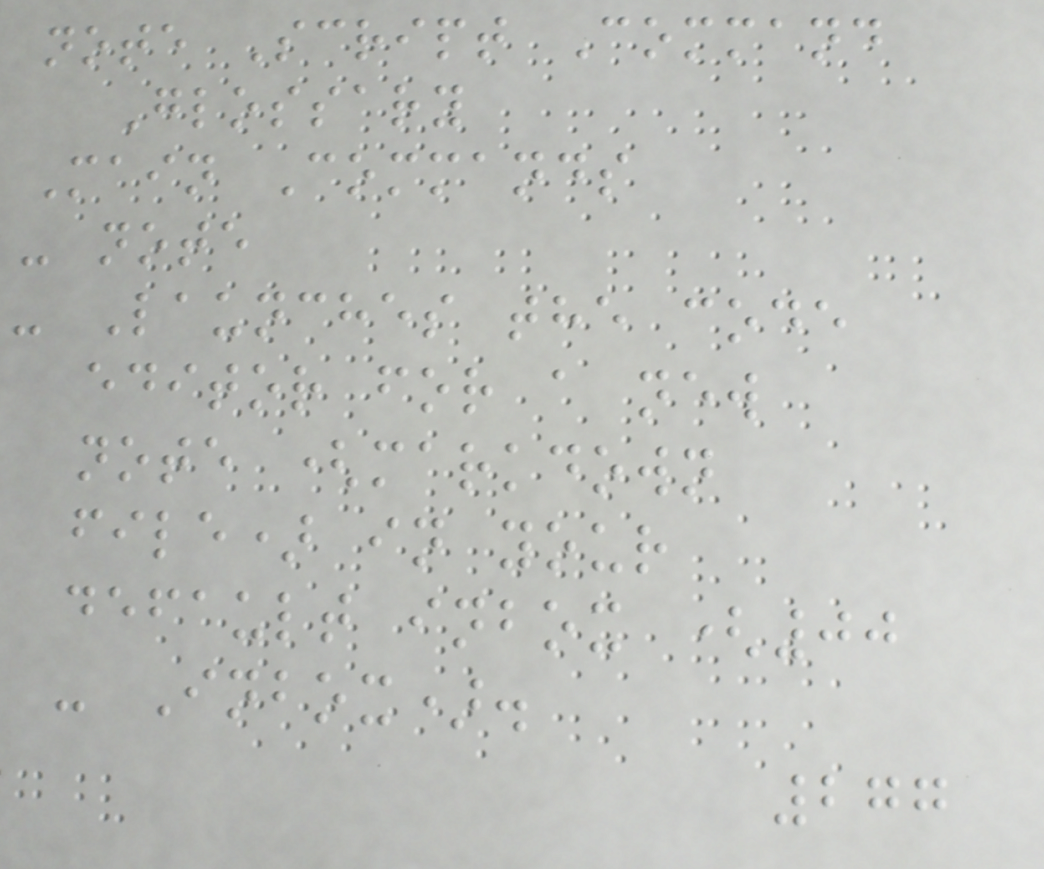note Script Command
Glossary
Main Commands
- note
- Launches the code
editor for a new
note (markdown
file) in your
default inbox (00
- Inbox).
277
